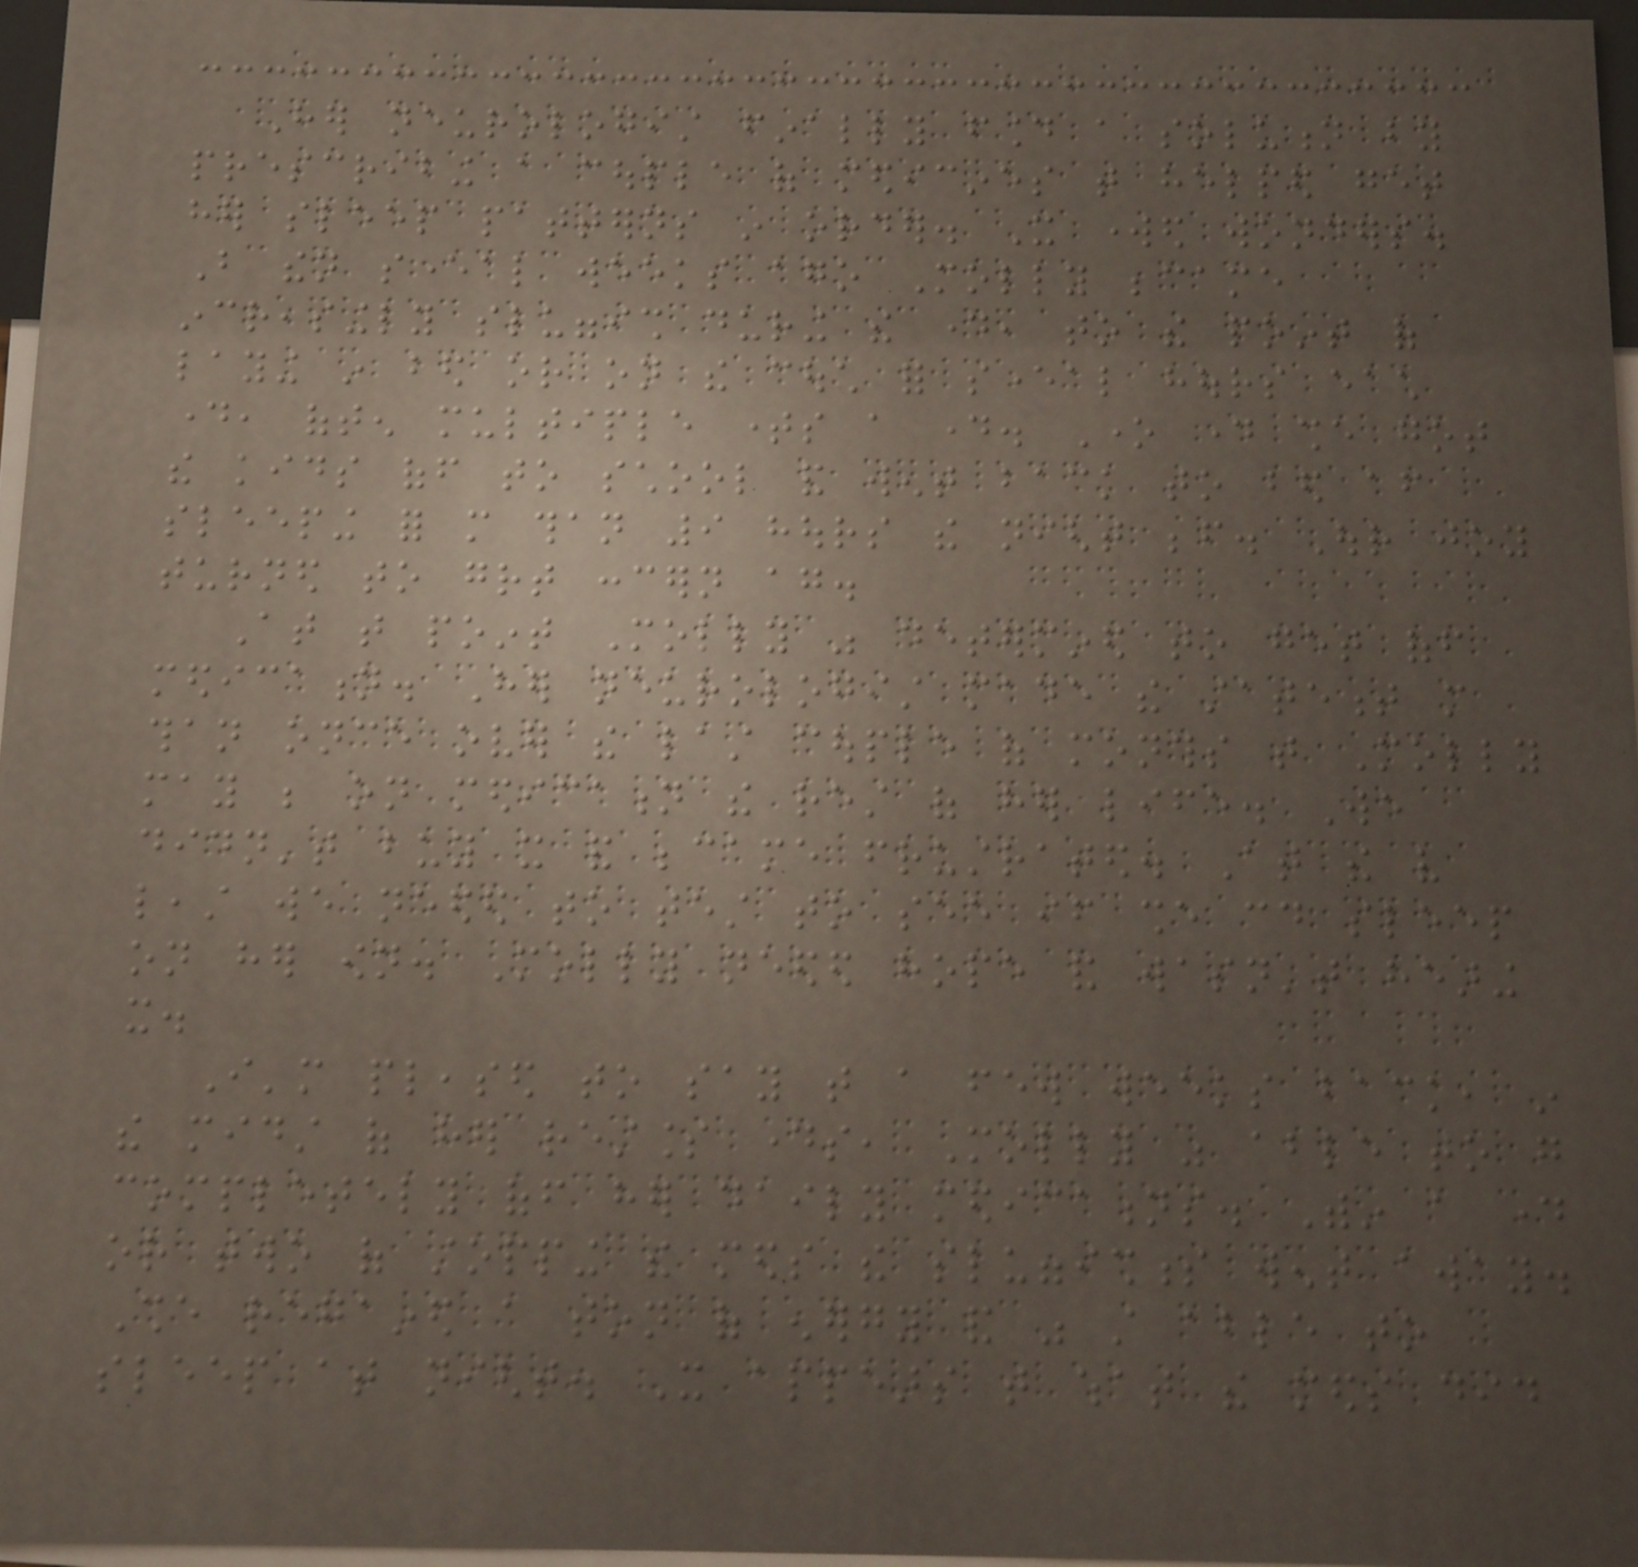Her neurologist finally found a solution by
prescribing a couple of medicines that helped get
her sleep patterns in order. It worked wonders.
But then several weeks ago Molly became
increasingly sluggish during the day, to the point of
laying in bed or on the couch for several hours each
day, often multiple times a day. One day she got
the kids off to school and went back to bed after
sleeping for more than 9 hours the night before. Our joy
turned to great concern again.
At that point Molly was determined to get off
medication. Her neurologist made the statement more
than once over the last couple of months that Molly
may be on medication the rest of her life. We
didn't buy it and became frustrated. At the very
least we needed to test to see if she could sleep
on her own. Molly needed hope and wasn't hearing
it.
I'm pleased to say that a few weeks back, in
the midst of her restless days, Molly was able to go
completely off her daily medications. Within a day
or two of stopping the meds the sluggishness went away.
She regained a ton of energy and was still able to
sleep at night. It appears that what the meds did
